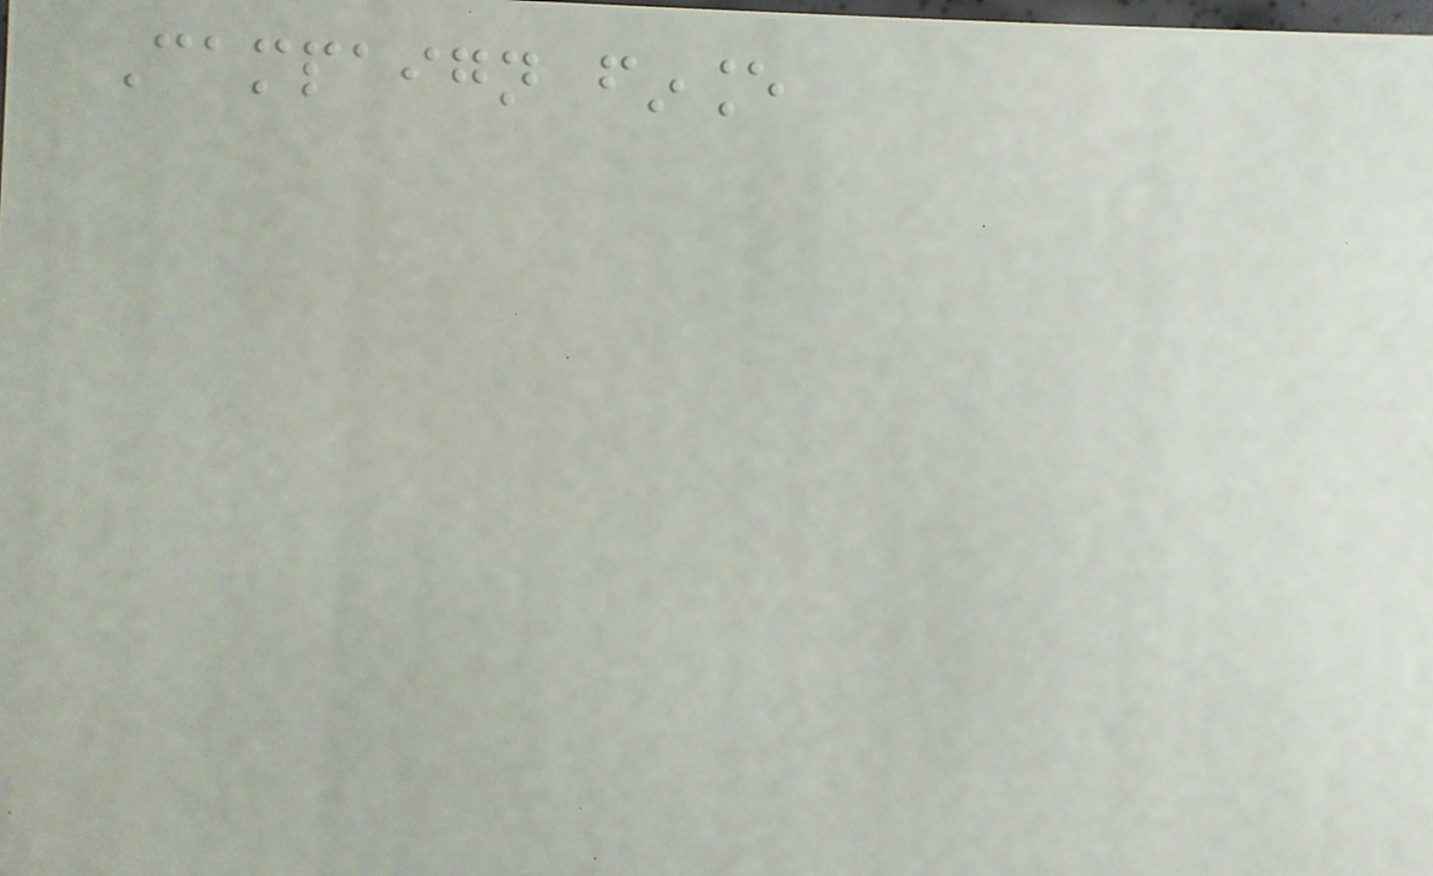Campaign finance
